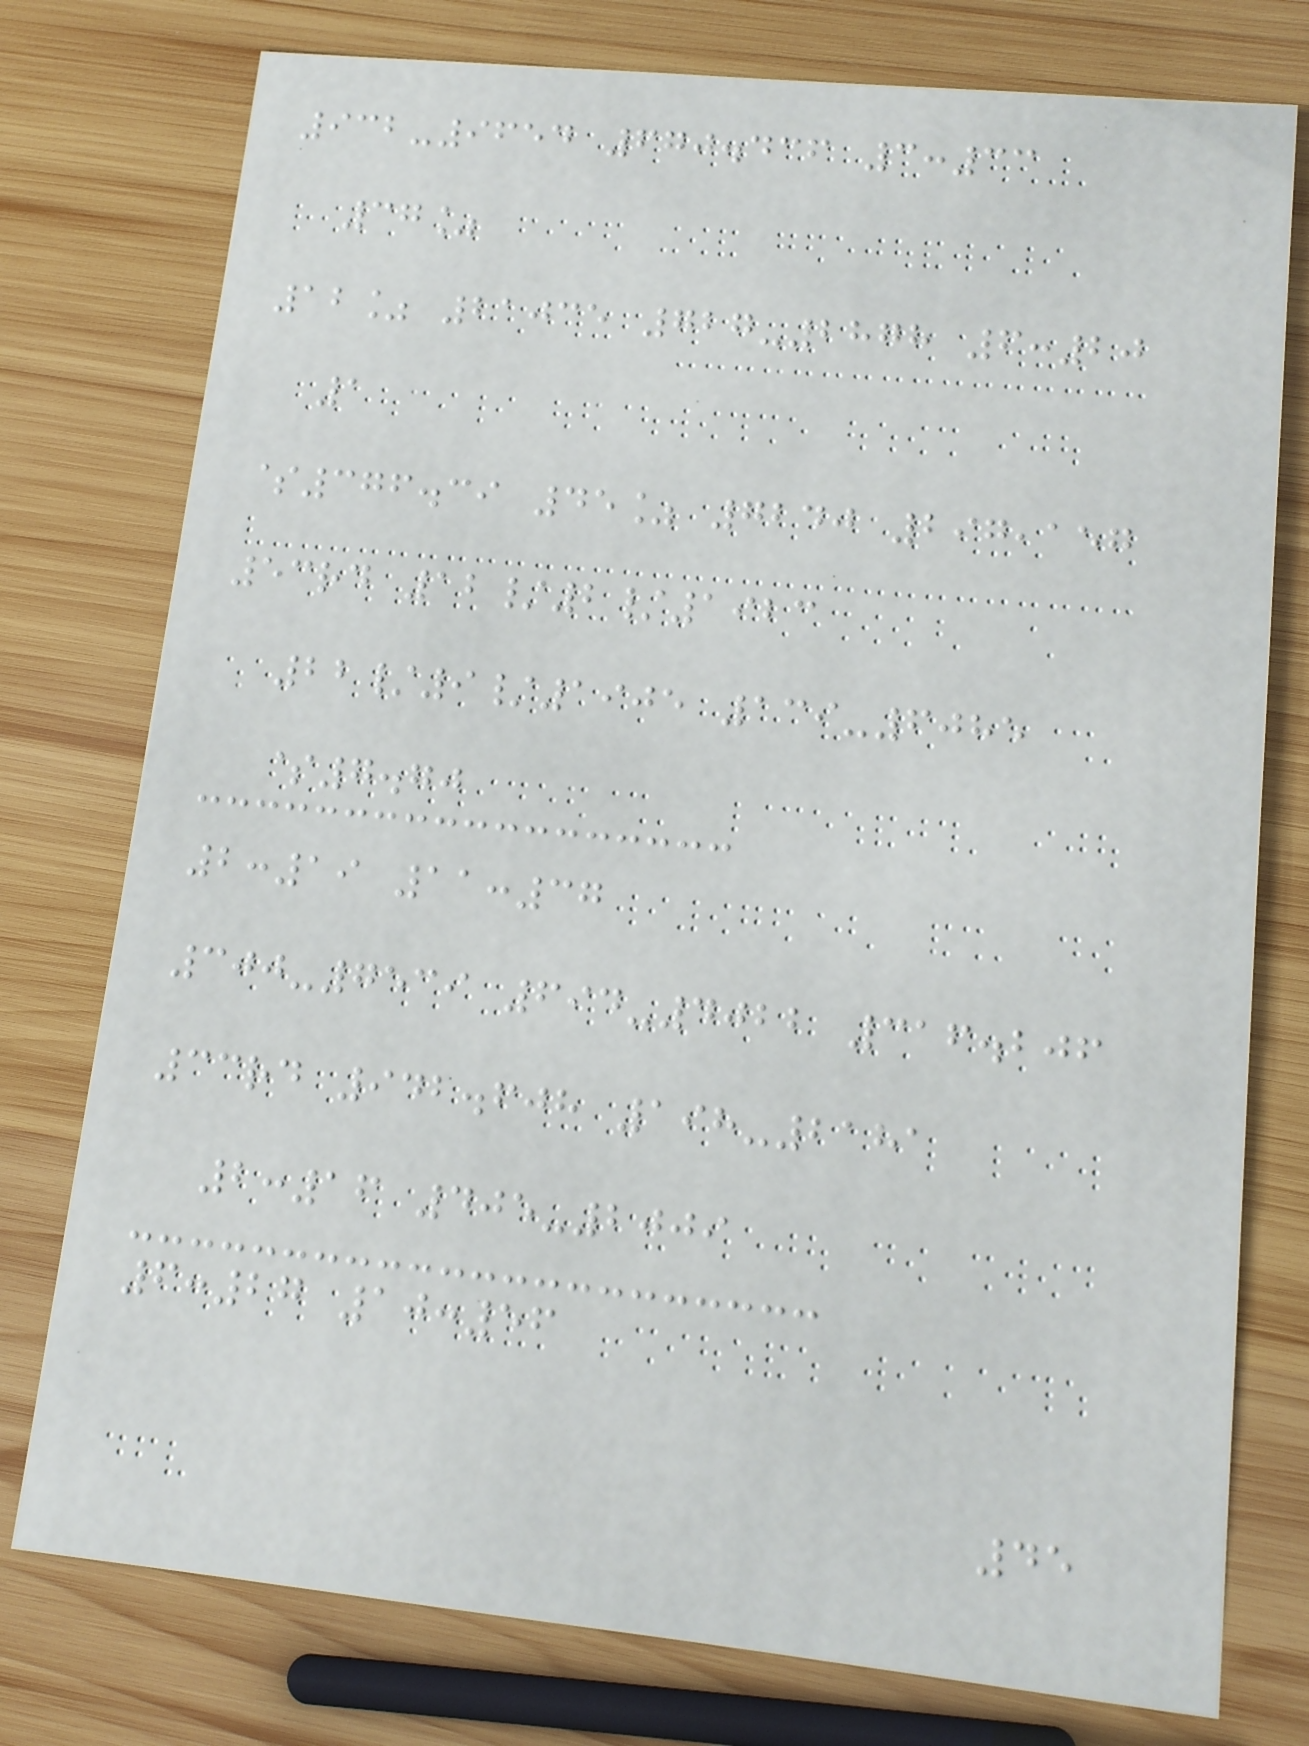932-9654 670.436 3:33
37%
12% 21035 727-2878 6:20
1
$376.39 45% 7240 297,157
53rd 12/2/1923
22/9/1905 139-6085
$7.70
2:19 11:37
300-7539 694-4022 316.206
33rd 942.608 198-2181
2:16 405-2009
6:27 10:56
45
